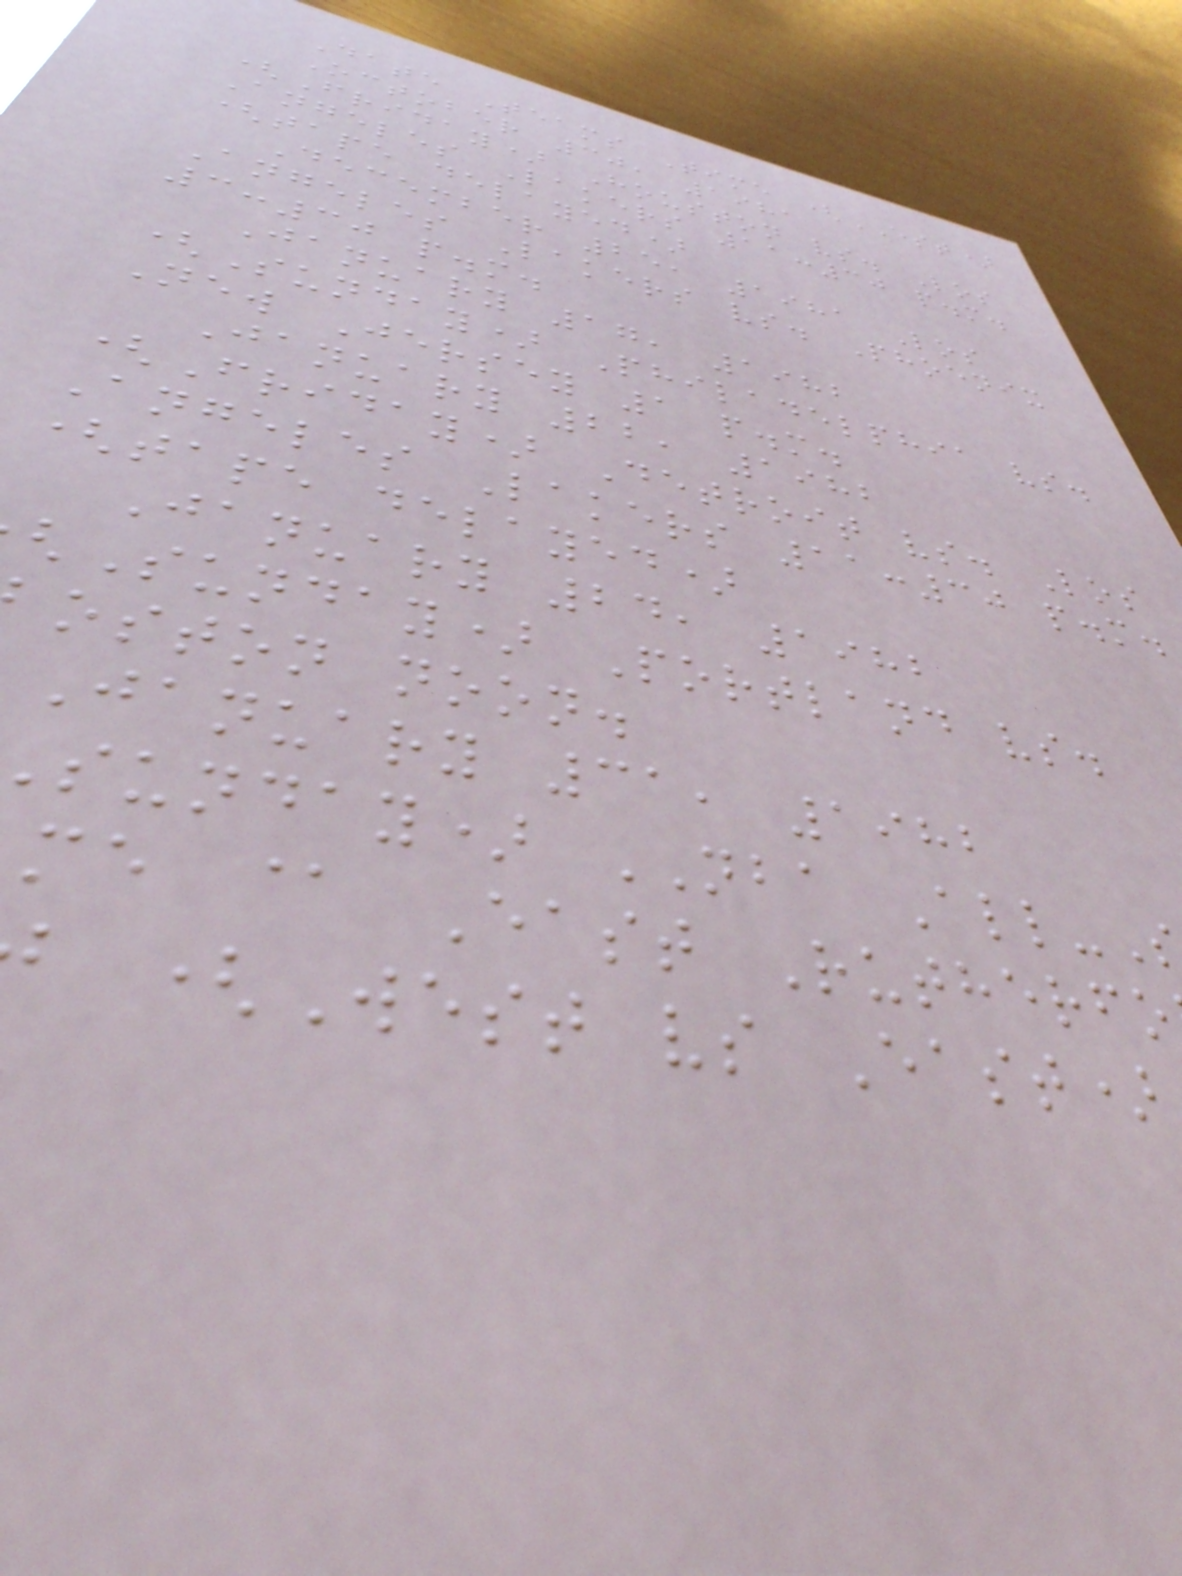Date Teams Time (EST)
October 30, 1981
(Friday) Houston vs. Los
Angeles Lakers 11:30 p.m.
(tape delayed)
December 25, 1981 Los
Angeles Lakers vs. Phoenix
3:30 p.m.
January 17, 1982
(Sunday) Philadelphia vs.
New Jersey 1 p.m.
January 22, 1982
(Friday) Detroit vs. Los
Angeles Lakers 11:30 p.m.
(tape delayed)
January 24, 1982
Sunday) Portland vs.
oston noon.
January 31, 1982
sunday) NBA All-
me @ East Rutherfo
(West vs East)
